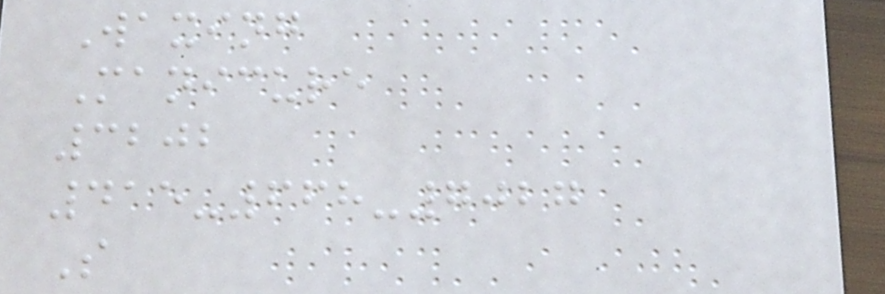Waxing
Manicure
3202
415-668-7027
S
